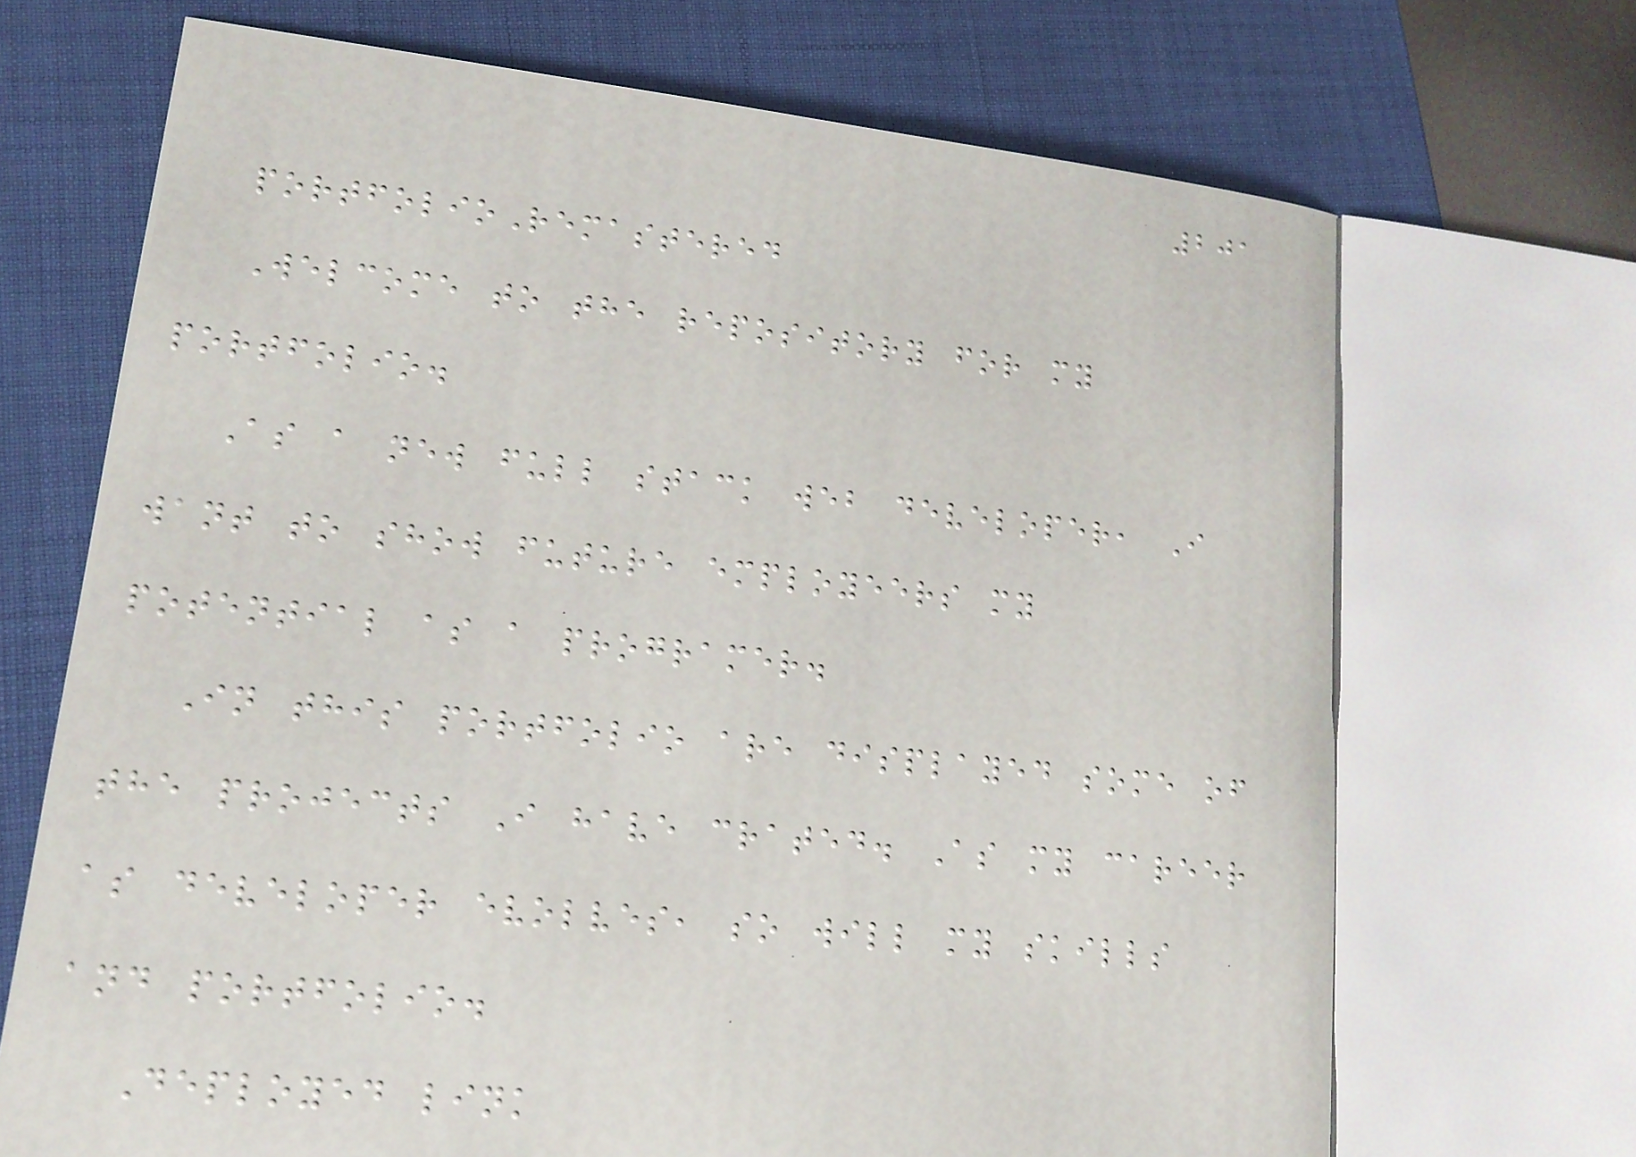201
portfolioRemastered
Welcome to the repository for my
portfolio.
As a new full stack web developer, I
want to show future employeers my
potential as a programer.
In this portfolio are displayed some of
the projects I have crated. As my career
as developer evolves, so will my skills
and portfolio.
Deployed link
